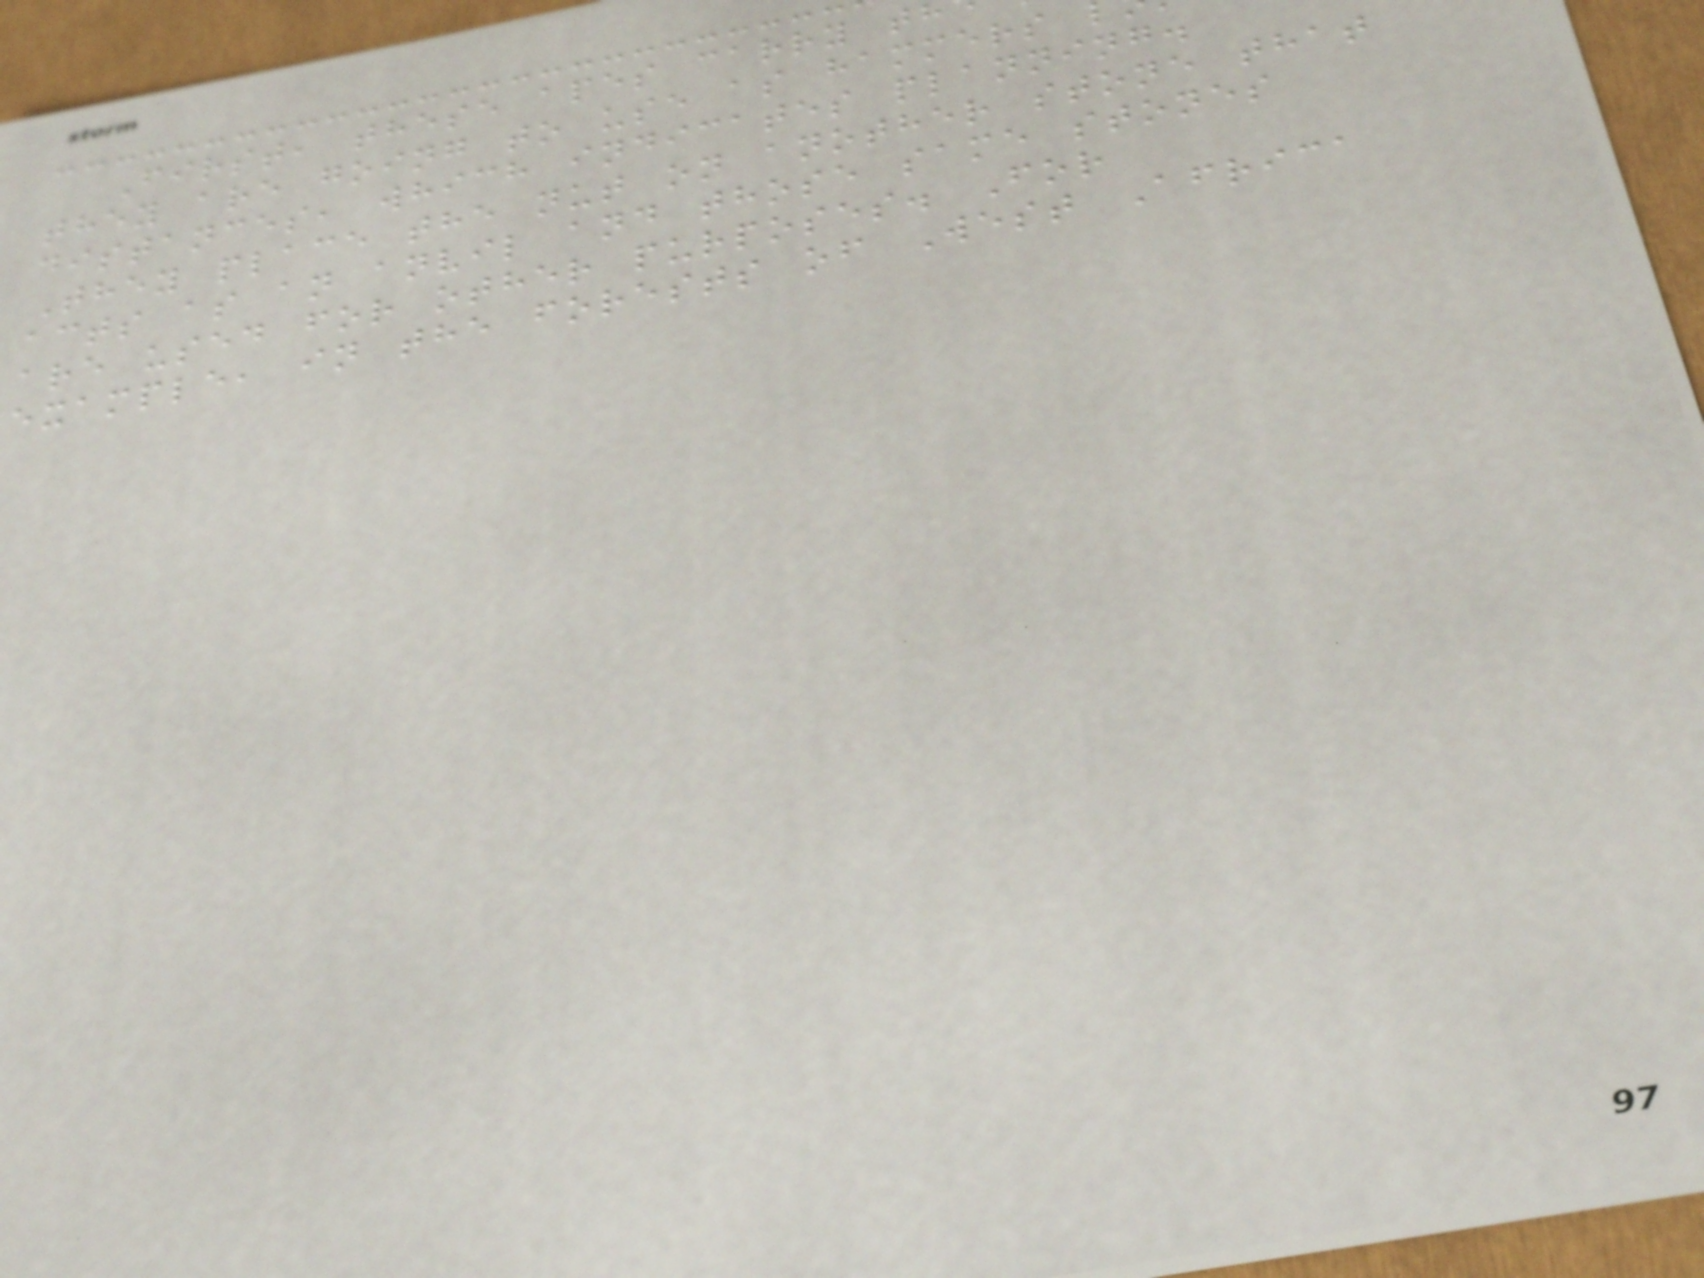First, these apes carry t
they are going to use as hammers
distances, which indicates planning.
They place the nut on another stone that
acts as an anvil and those same stones
are used for other purposes. For
example, in the forests of West Africa
